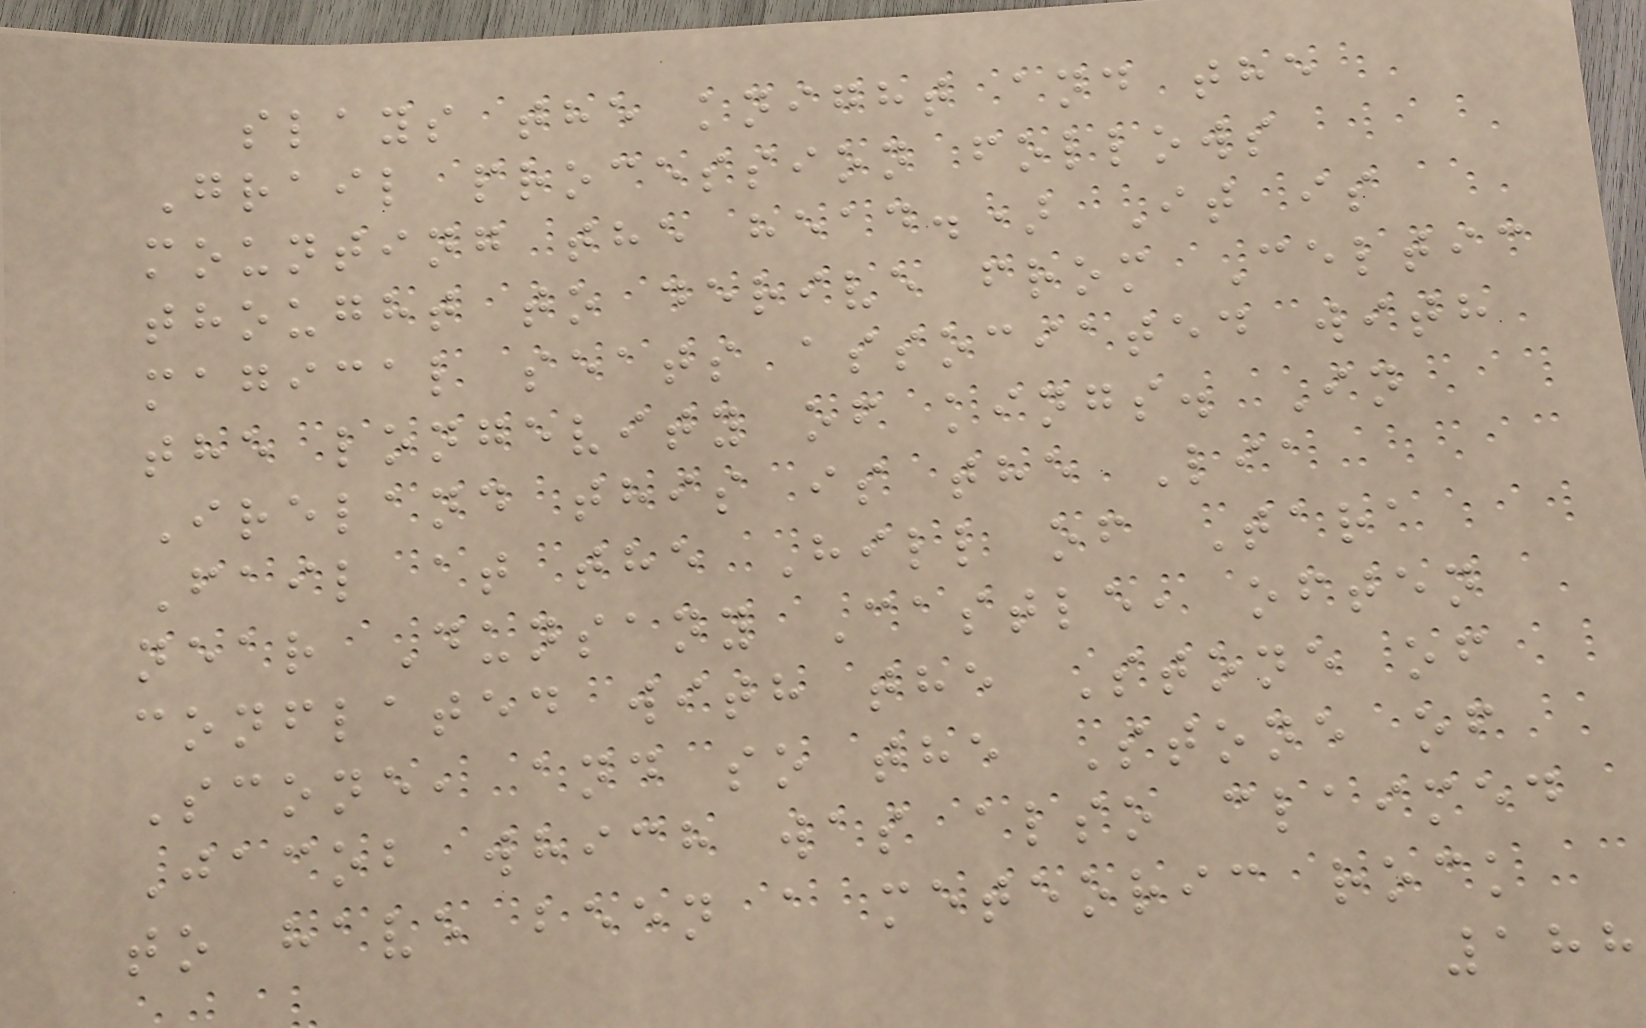slays the knight and the
Grail procession follows
mounting the head.) It is
thought to derive from Celtic
magical seats associated with
the longevity of kings. In
Ireland this is the Lia
Fail at the Hill of Tara
near Dunsany Castle, often
conflated with the Stone of
Scone, and so the Stone of
Jacob which was also claimed
to have been a meteoric rock
188
